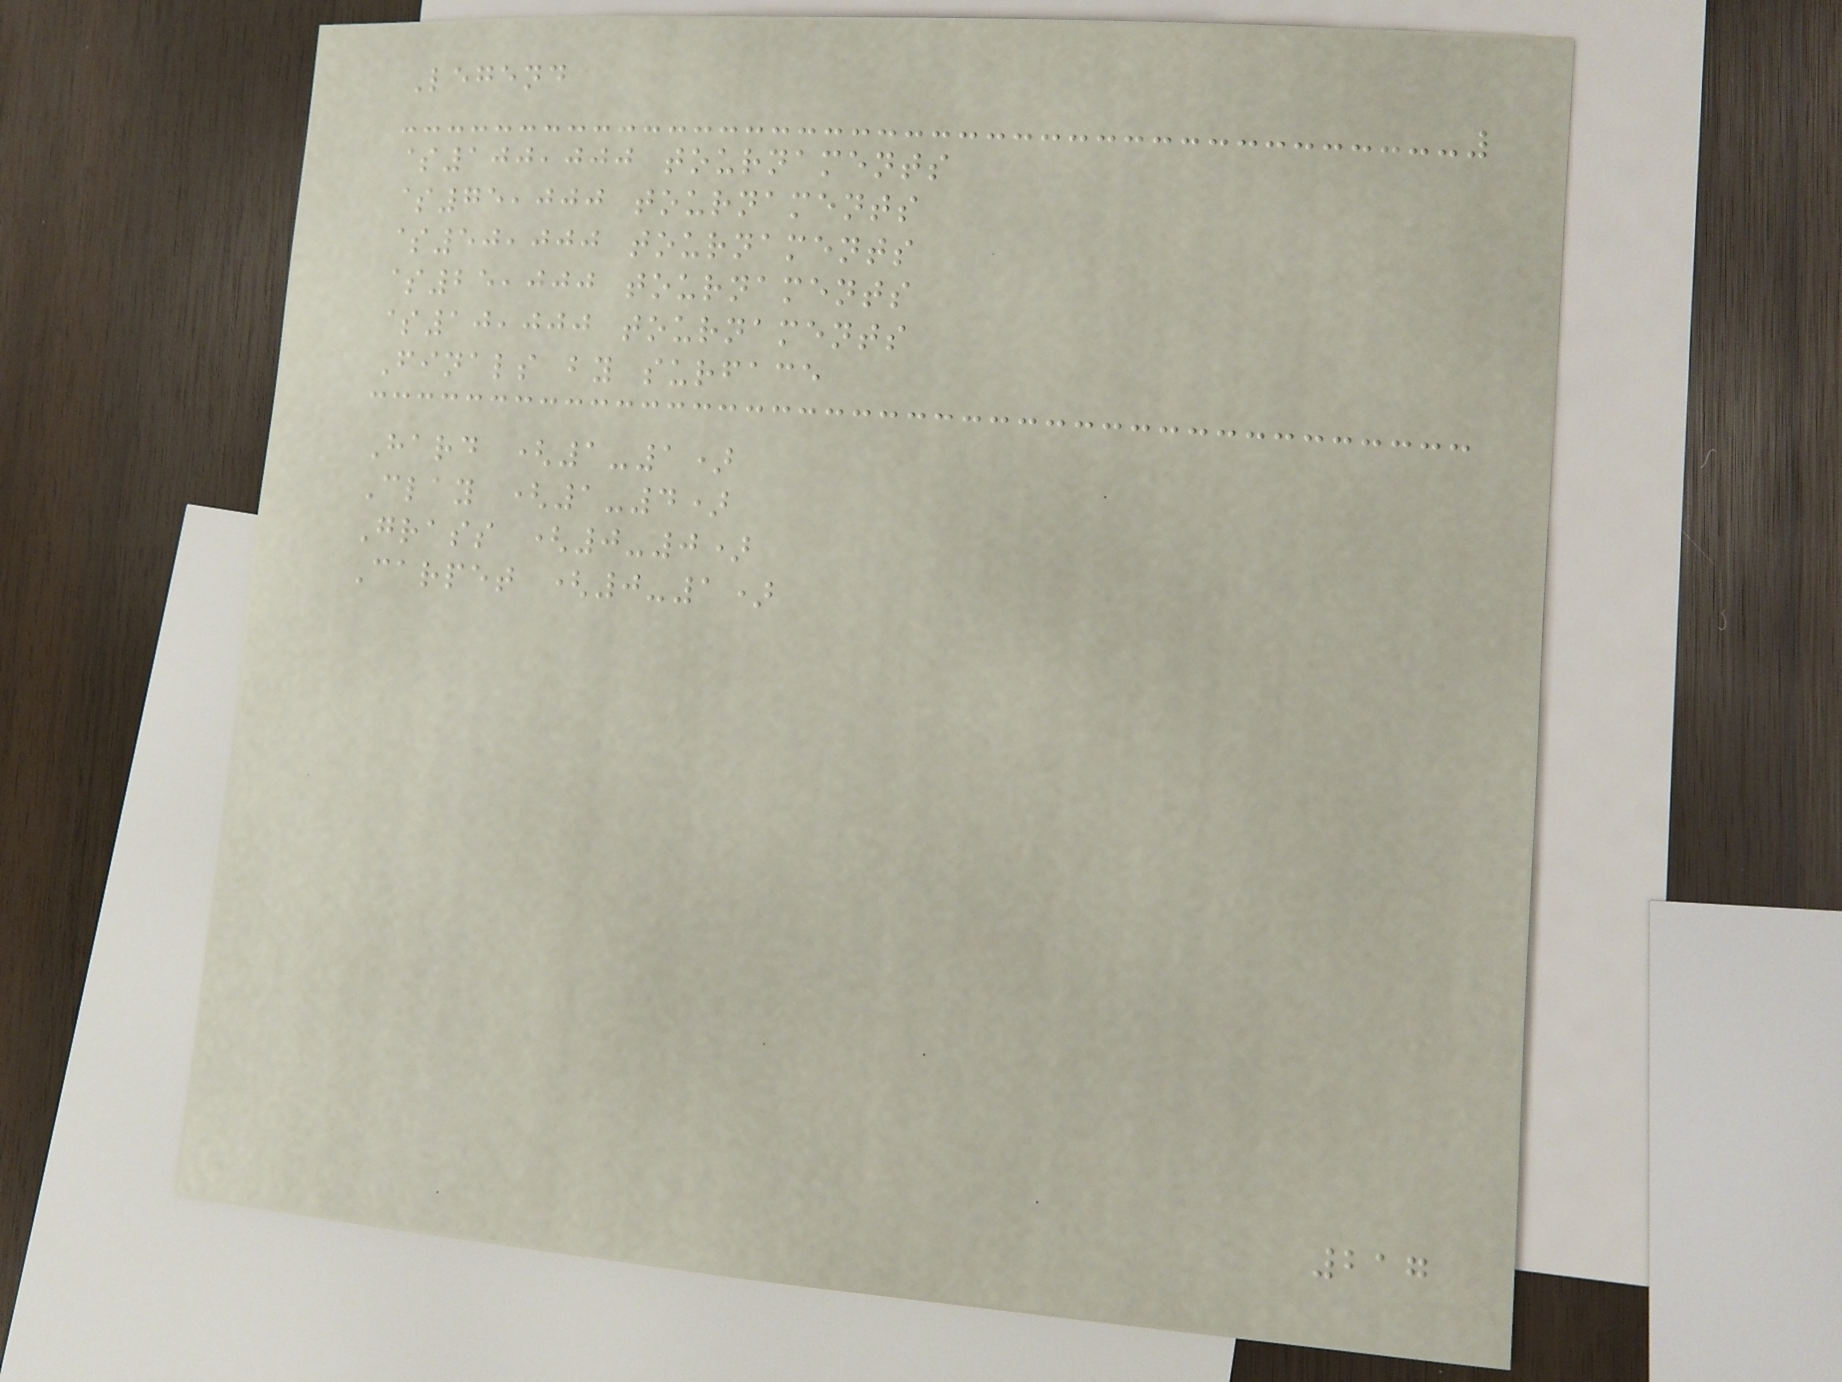Legend
$100,000 tournaments
$75,000 tournaments
$50,000 tournaments
$25,000 tournaments
$10,000 tournaments
Finals by surface
Hard (1-1)
Clay (1-4)
Grass (0-0)
Carpet (0-1)
217
